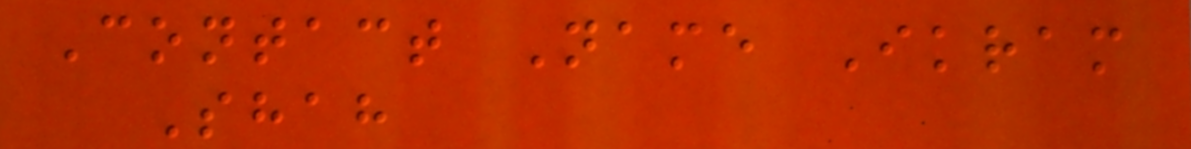Contact Name Ikram
Shah
